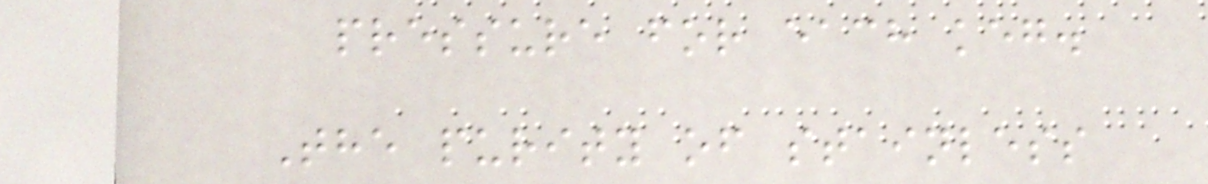pressure for each keg.
The purity of stainless
